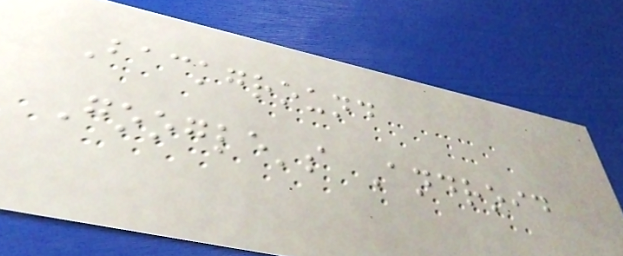Background
Google's Android
